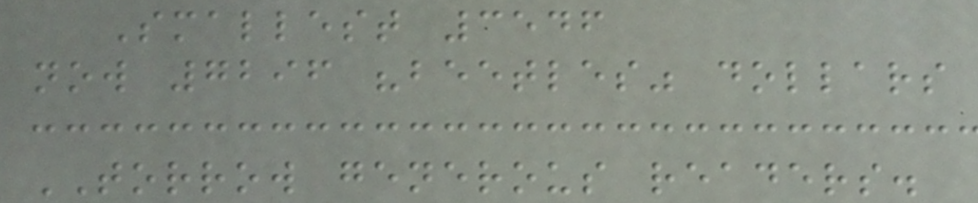Smallest 3546
now 7296 "beetles" dollars
TORROW generous readers.
